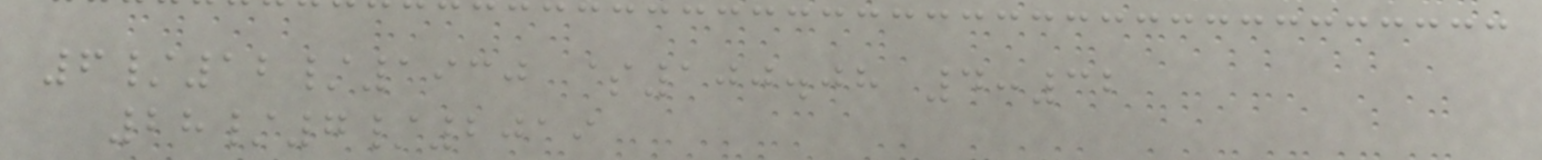6/12/1930 $100.08 4:32
28/7/2019
